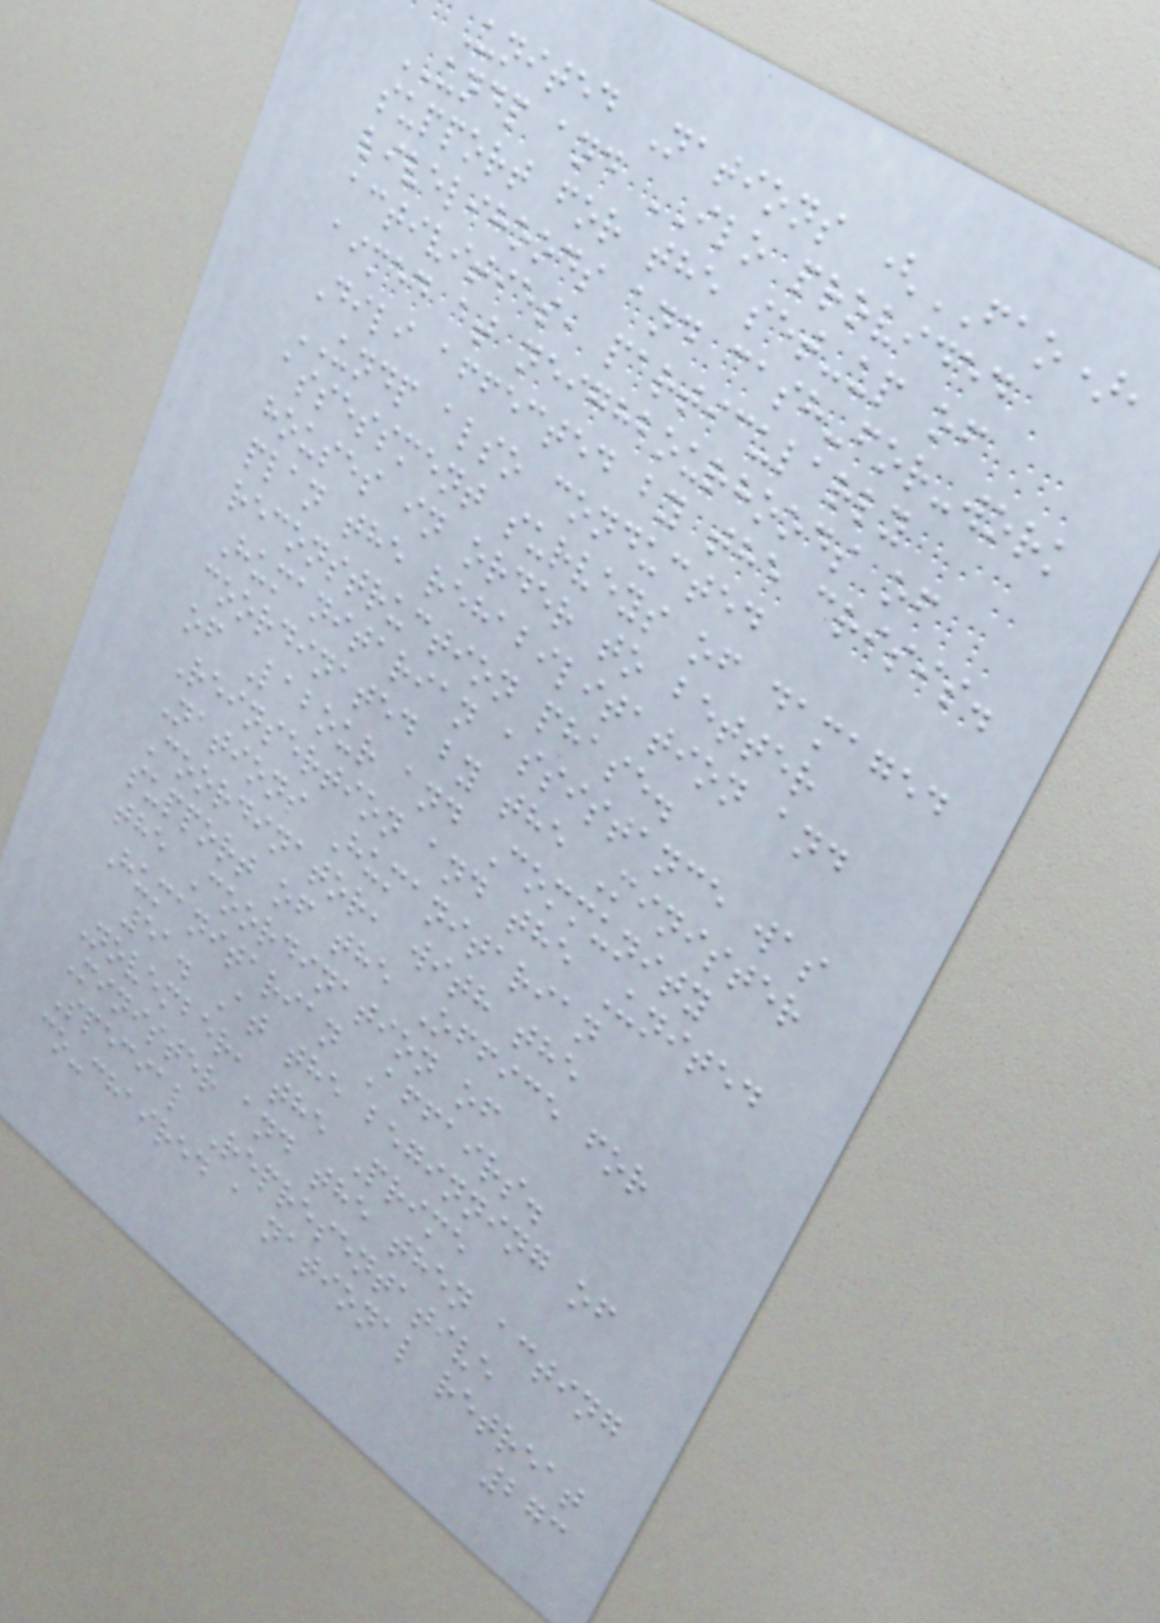United Nations (FAO),
UNDP and ILO provided
support for the set-up of
livelihoods and cash-for-work
activities, particularly
aimed at neighbourhoods of
Dili affected by the crisis.
UNDP also conducted
assessment surveys of damaged
houses in order to better
plan the rehabilitation and
reconstruction phase.
Humanitarian assistance was
coordinated by the Minister
of Labour and Community
Reinsertion and the United
Nations Humanitarian
Coordinator, with the
support of the Office for
the Coordination of
Humanitarian Affairs.
51. At the beginning of
November, the Prime
Minister and the then acting
Special Representative
co-chaired a national retreat
273
